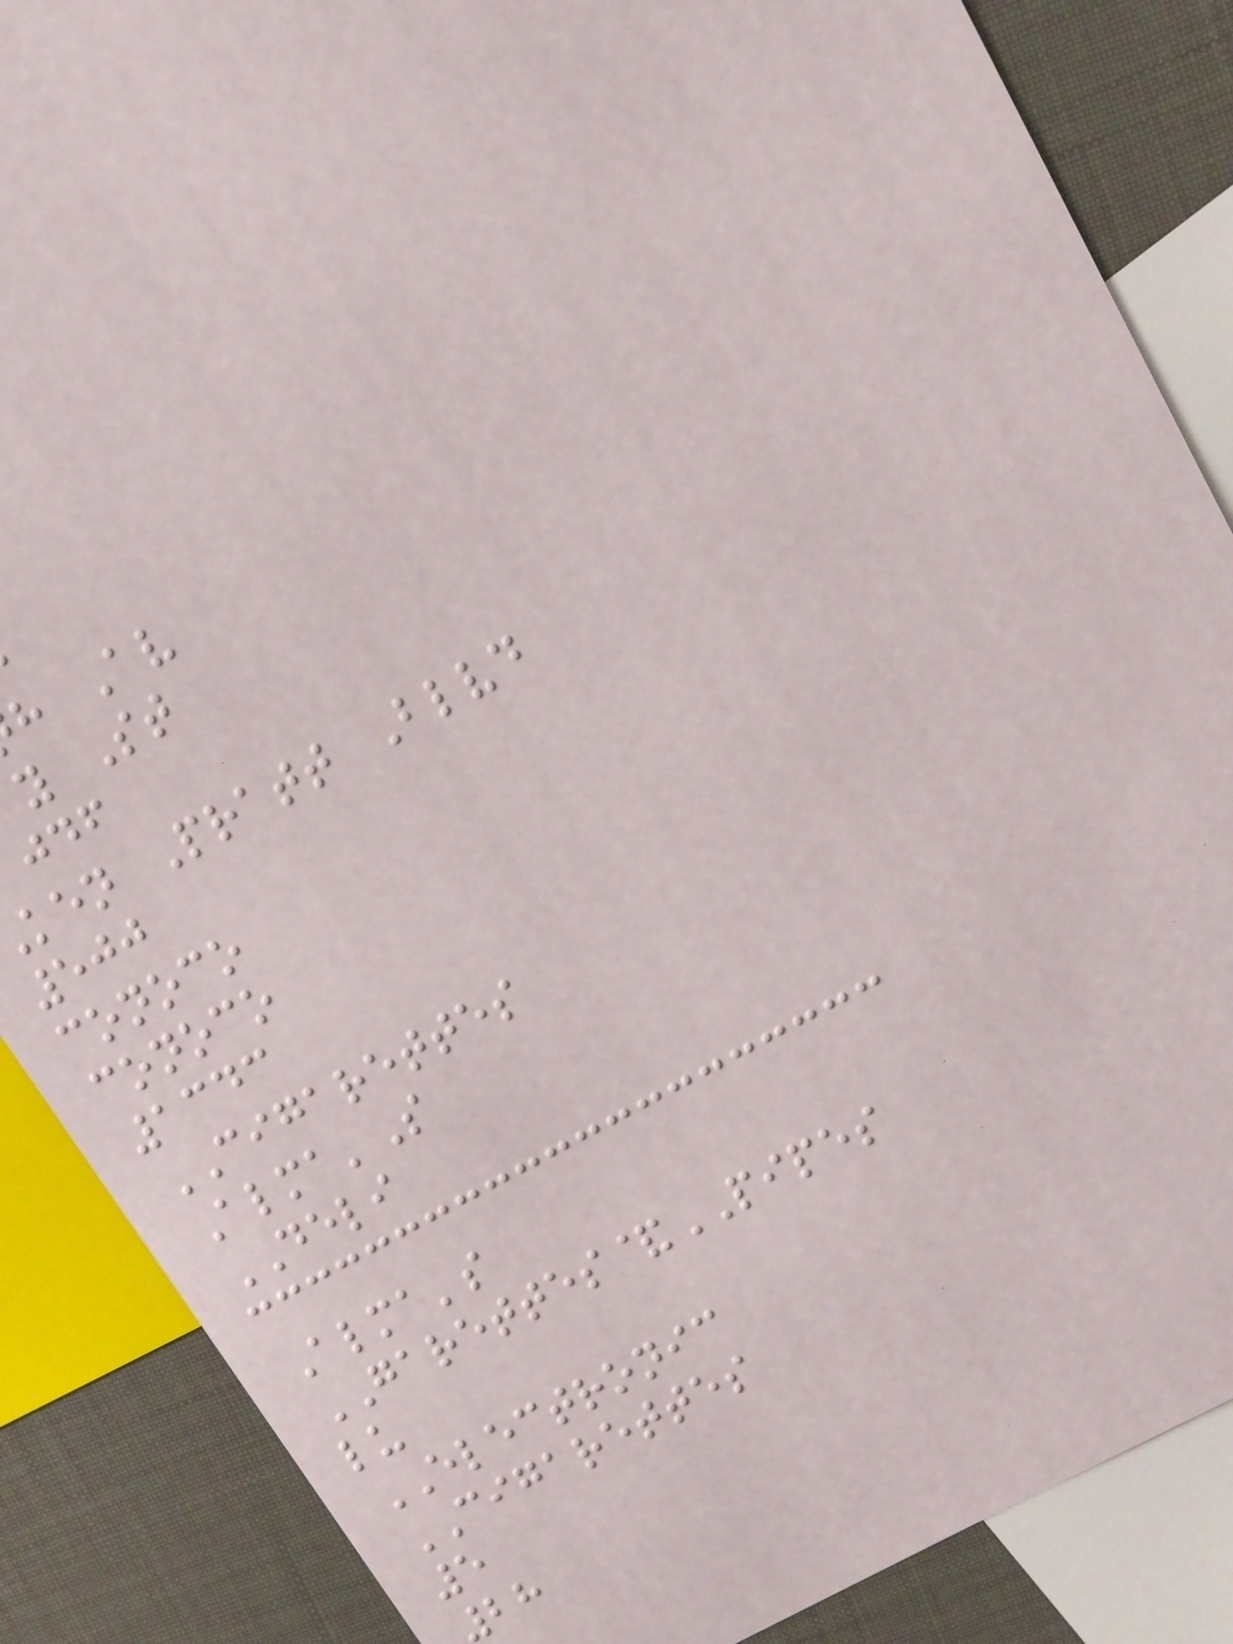h Av
y St
ken Pratt Blvd
500
conoco
conoco
1343
CIGARETTES
Alma'S
DELI
Alma's
GARETTES&PIPES
lu
ELECTRONIC
CIGARETTES
5
28
